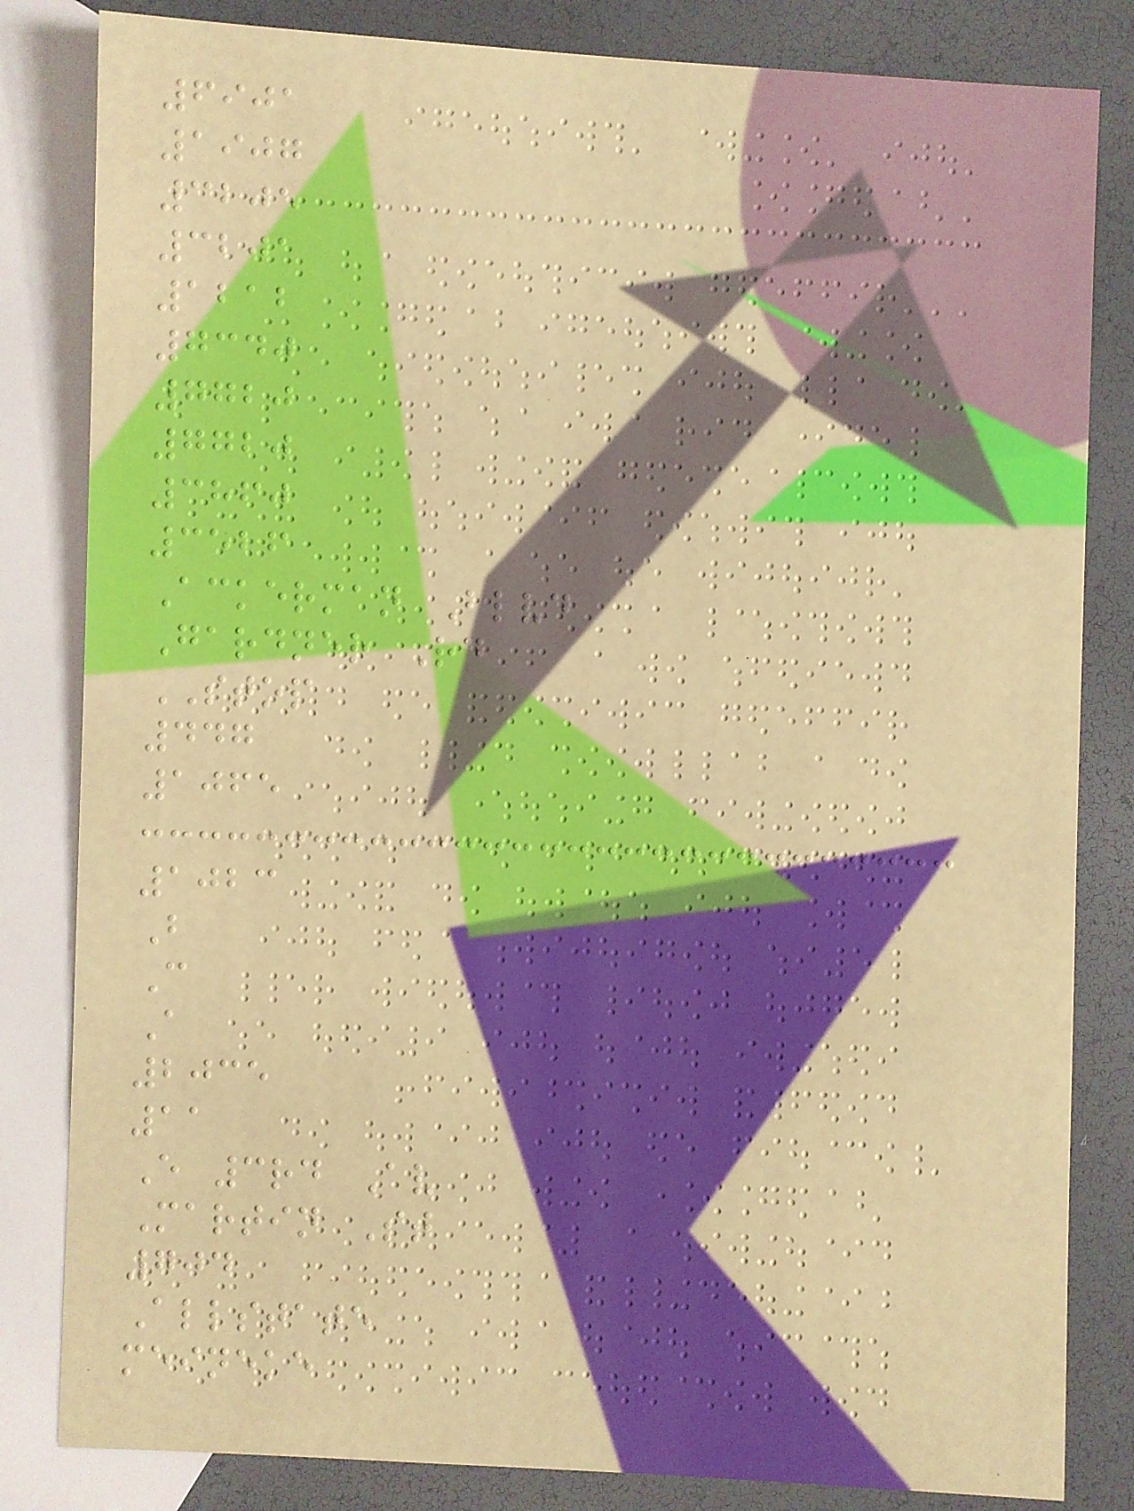6901
1907
3205
3201
1212
7340
7720
7720
3860
3526
Ackerman Blvd
Gardner Rd
STOP
447
1065
1023
B
C
A
2035
11
E 3rd Av
Martin St
704
Allstate
meineke
